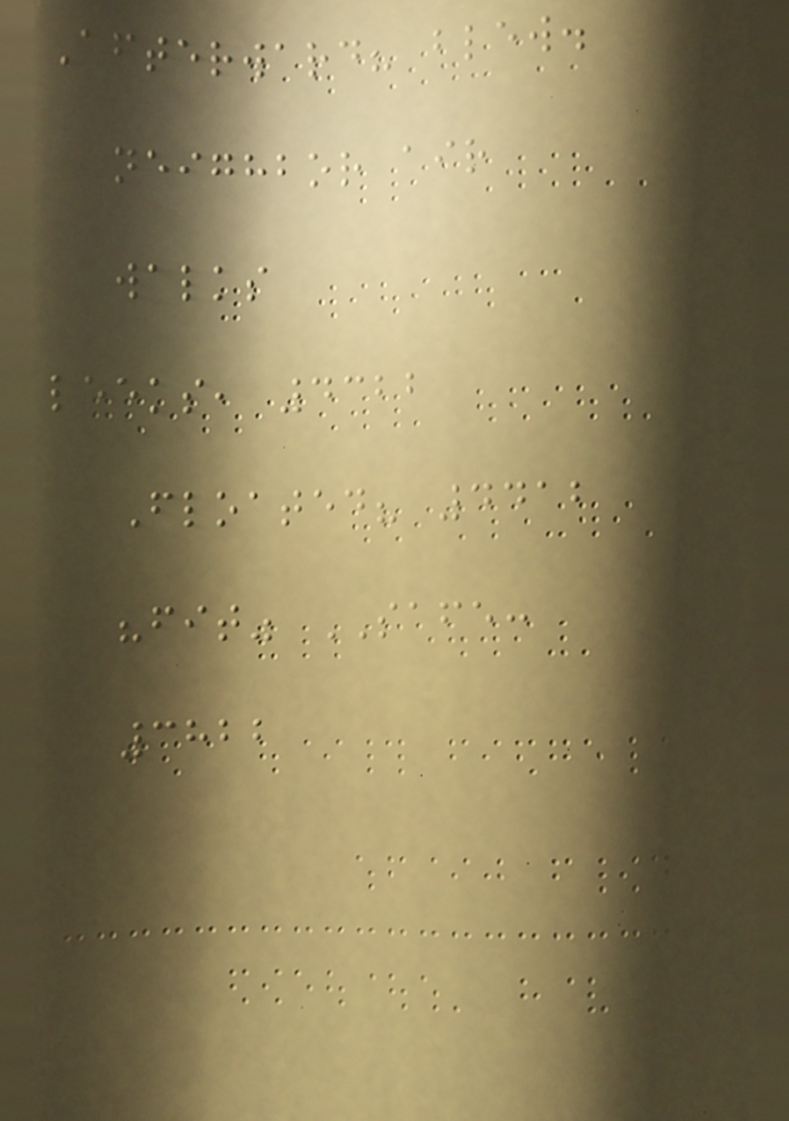Afterward? blew.
neighbor air
walks
leeks, 4322
Floated? 4412
"fit" SAFE:
3822
